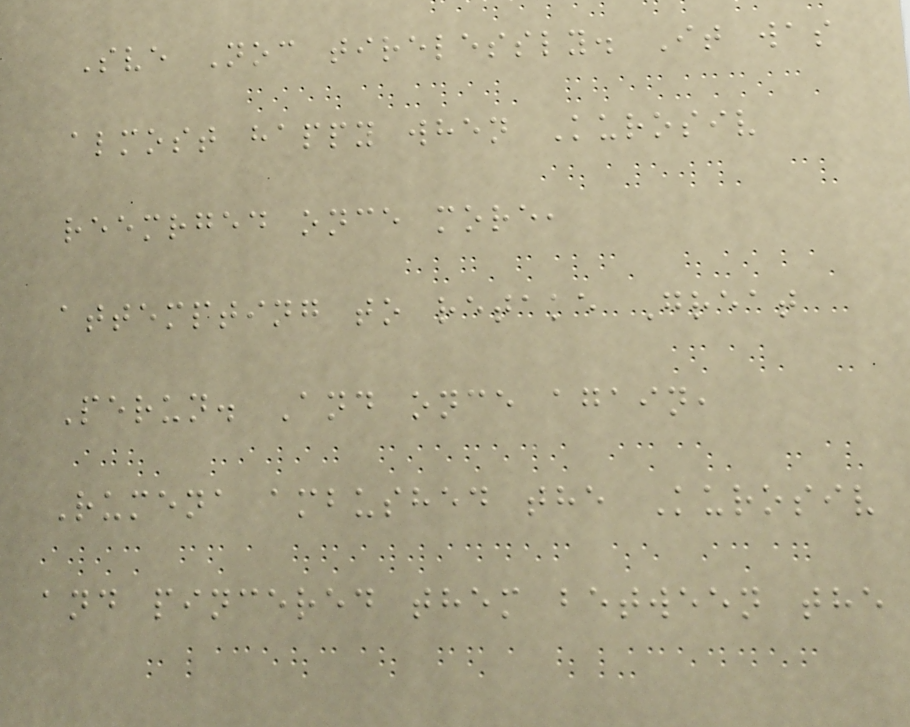Sve Noc tirelessly. It was
almost happy when Kurosiv
reemrged once more,
attempting to retake Great
Perun. And once again,
Rumena ambushed the Kurosiv
and pincered them between the
